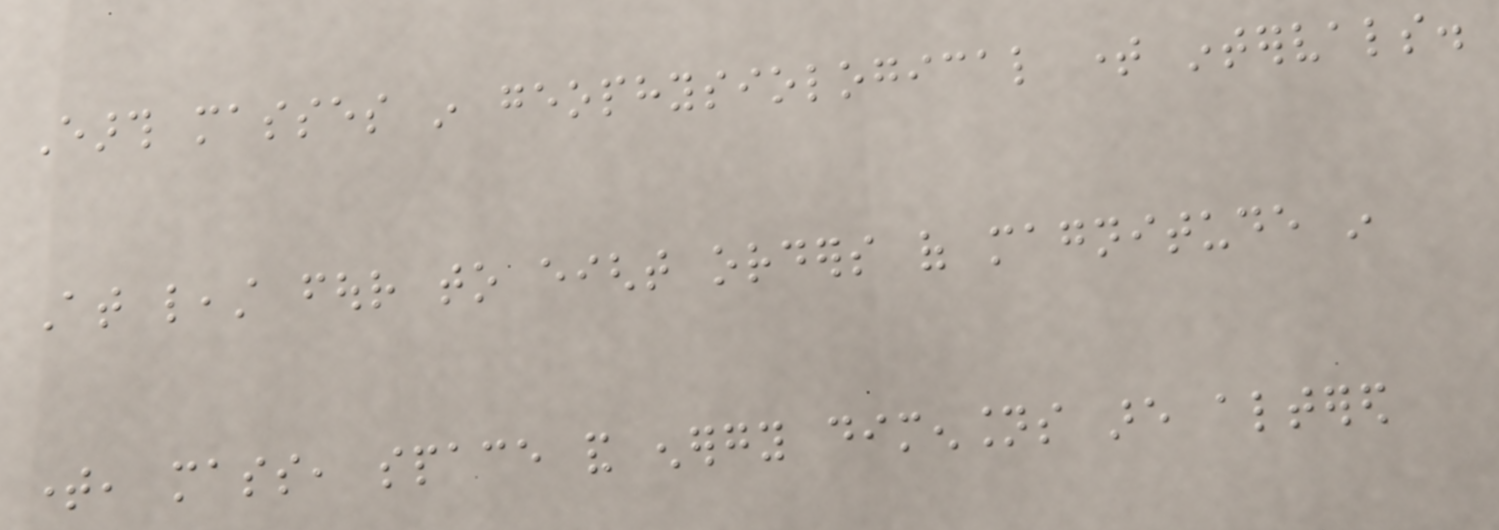Earth masses in geophysiological time intervals.
At least four to eight orders of magnitude in
time, mass, space and energy dimensions are altered
